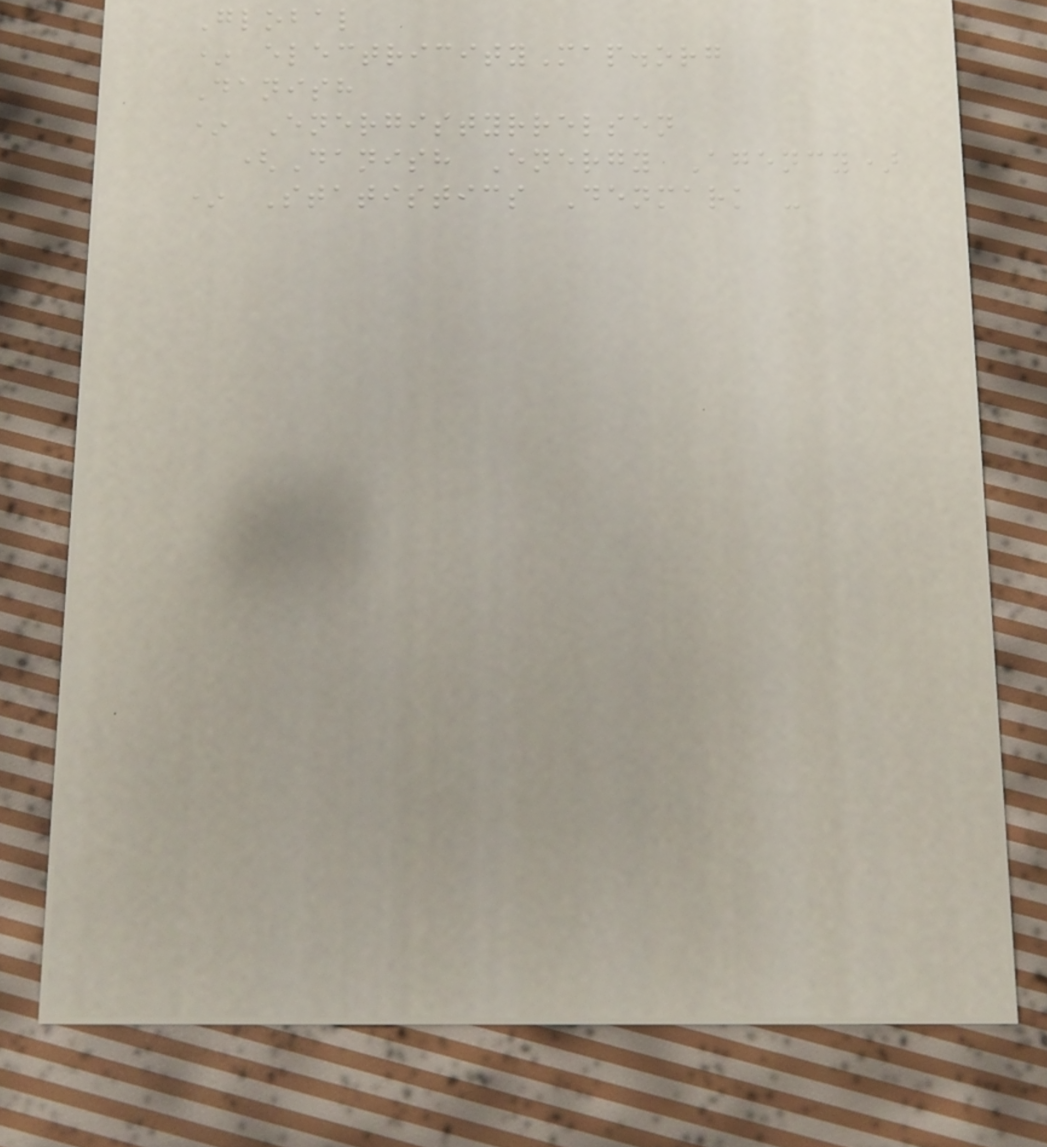Global
* electricityMap.org
Danish
* Energistyrrelsen
(Danish Energy Agency)
* Statistics Denmark -
